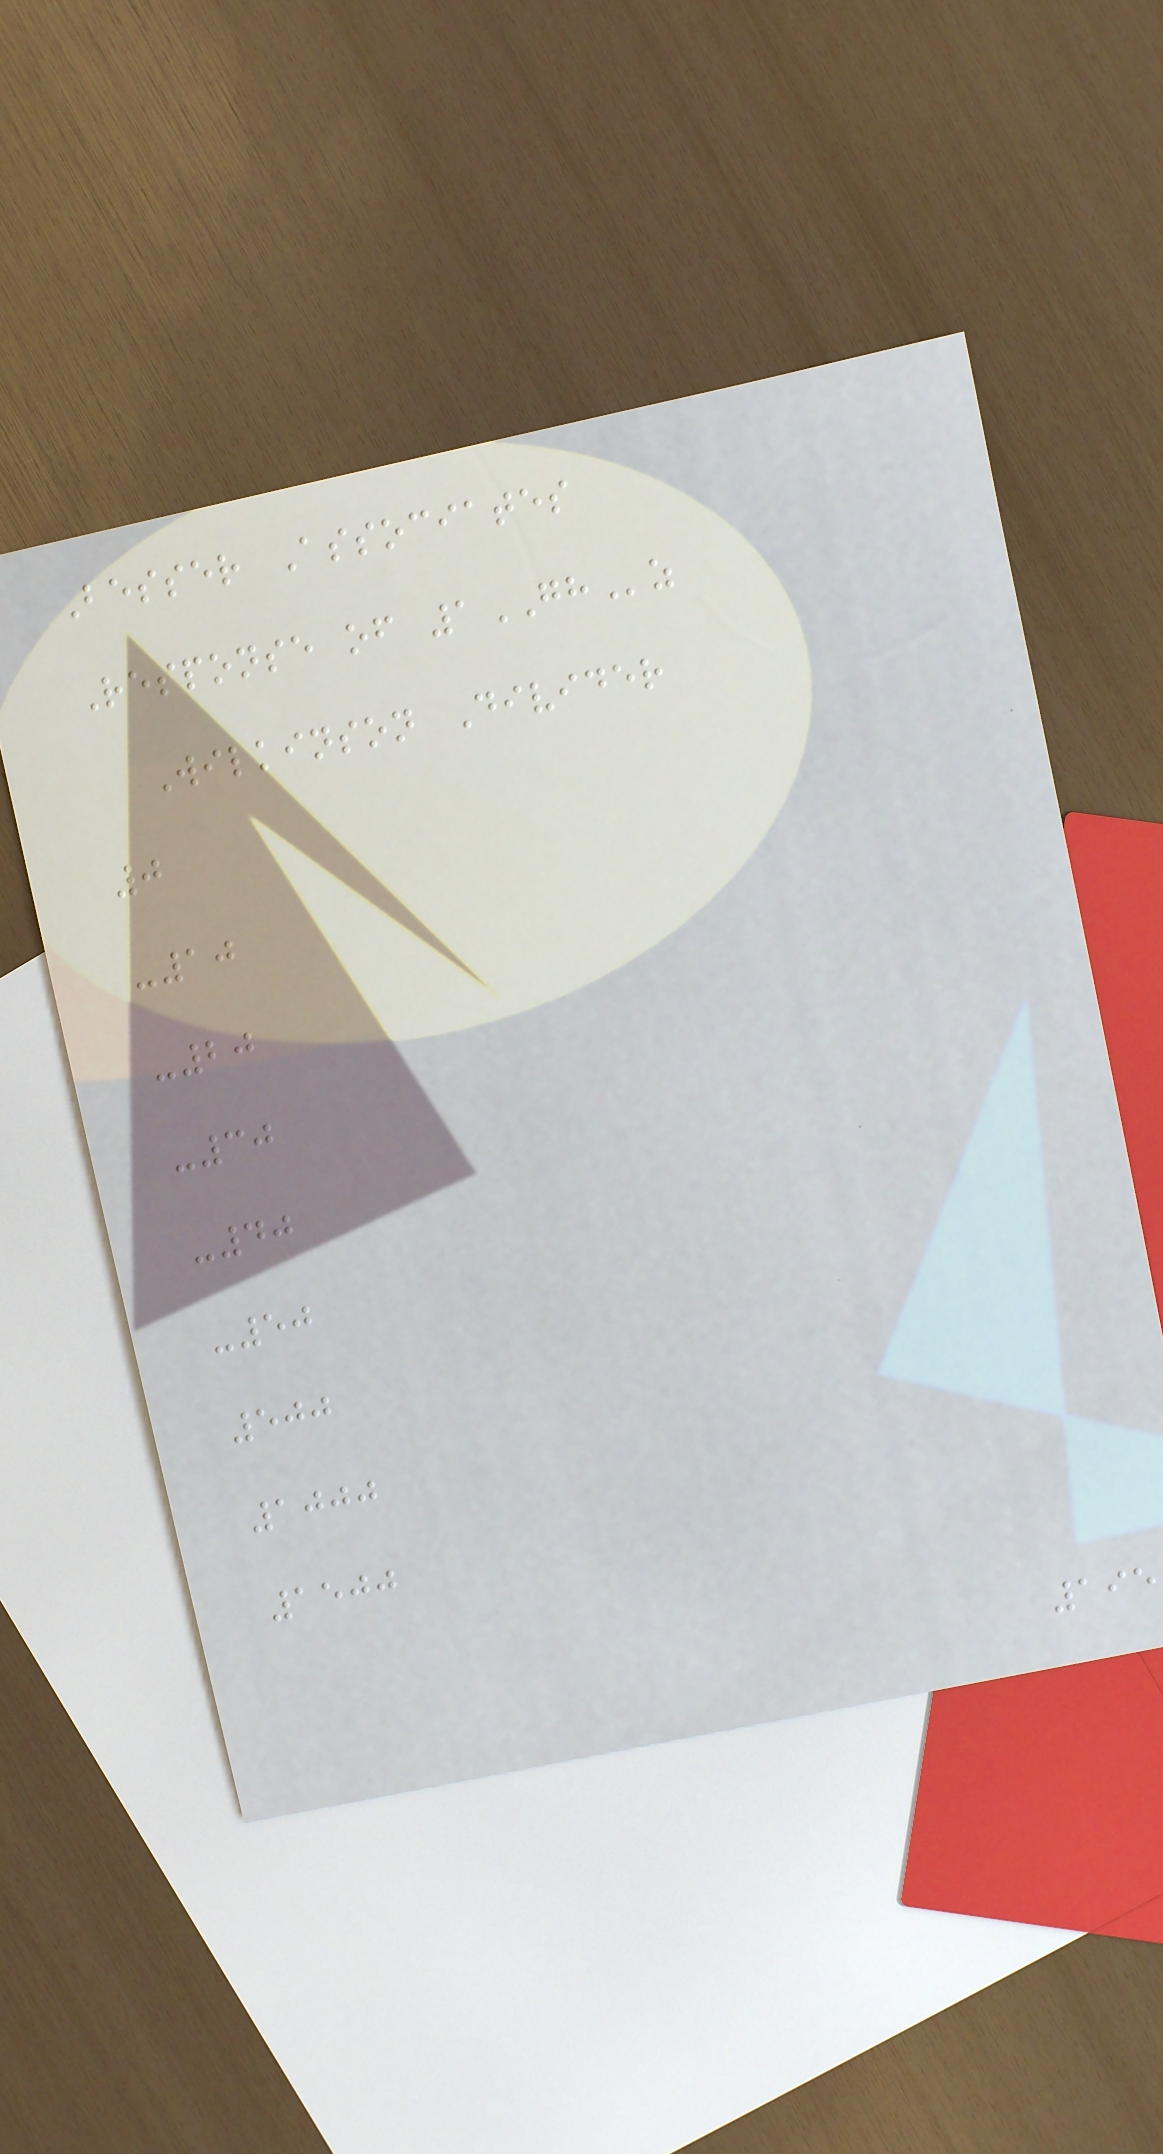Besser Associates
Response of 1GHz
Wilkinson Divider
0
-10
-20
-30
-40
-50
500
1000
1500
195
